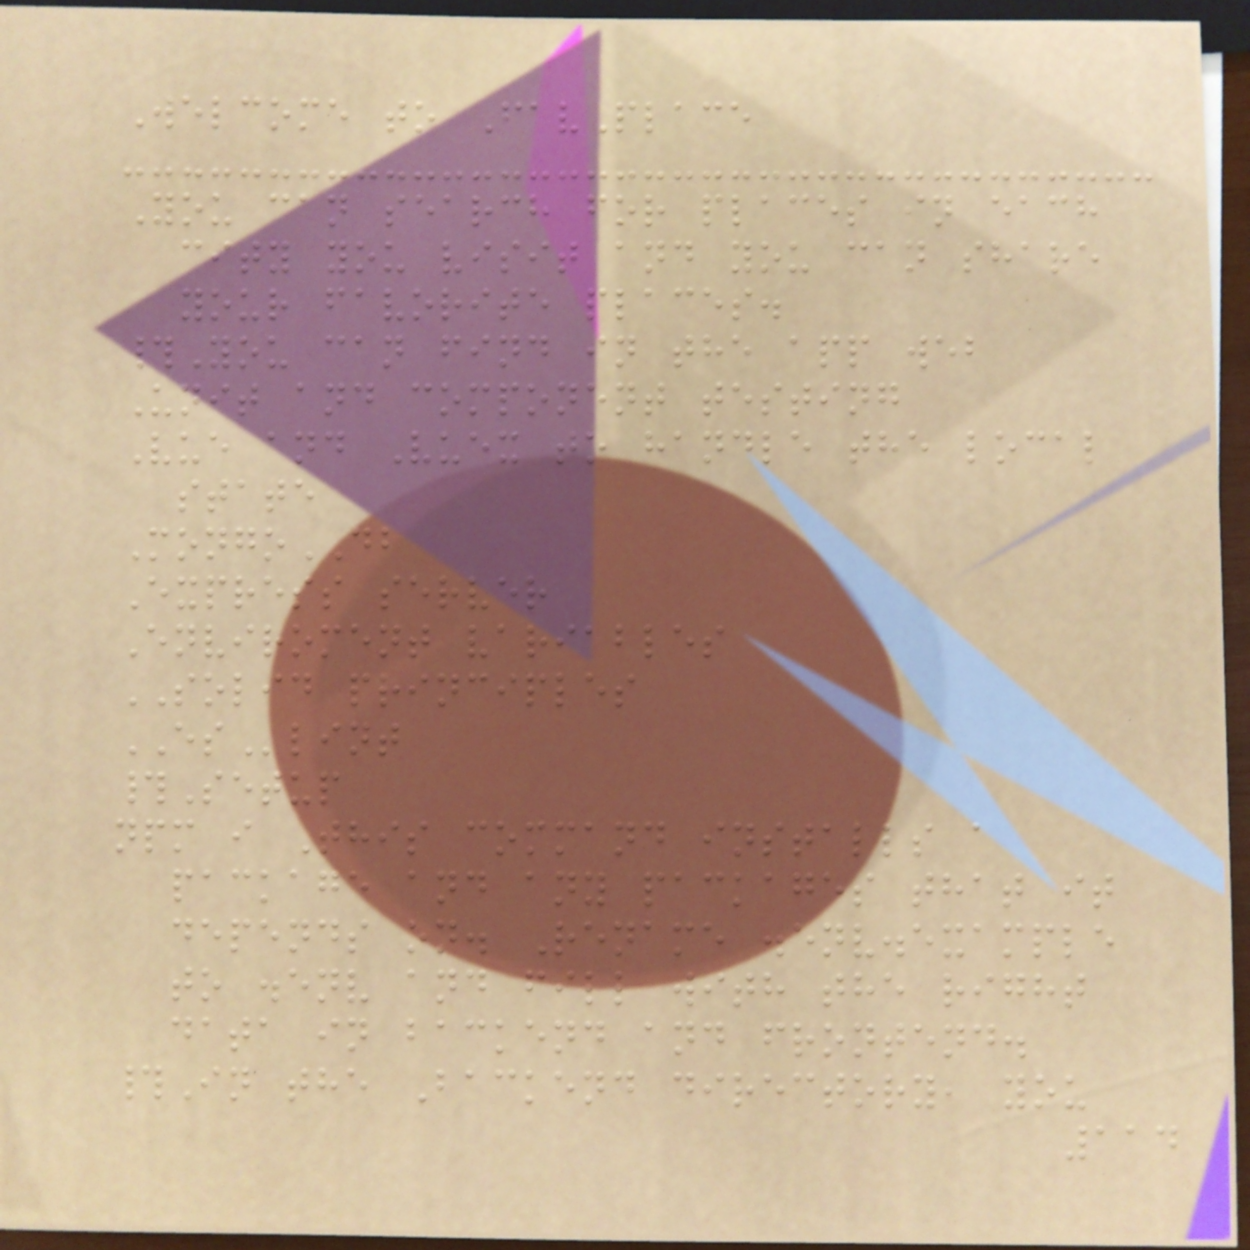Welcome to FavPlace
You can search for places in each
city you visit and you can share
your favorite places.
#You can find in the app web
Unit and component testing
Vue and Vuex to handle the local
state
MongoDB
Express server
Enviroment variables
SOLID principles
ESlint
#Setup
npm i This command installs a
package and any packages that it
depends on. Rename .env.example
to .env and fill with the right
data in backend and frontend.
#In the Backend directory, you
114
